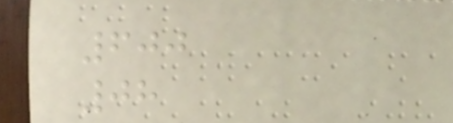600
08
